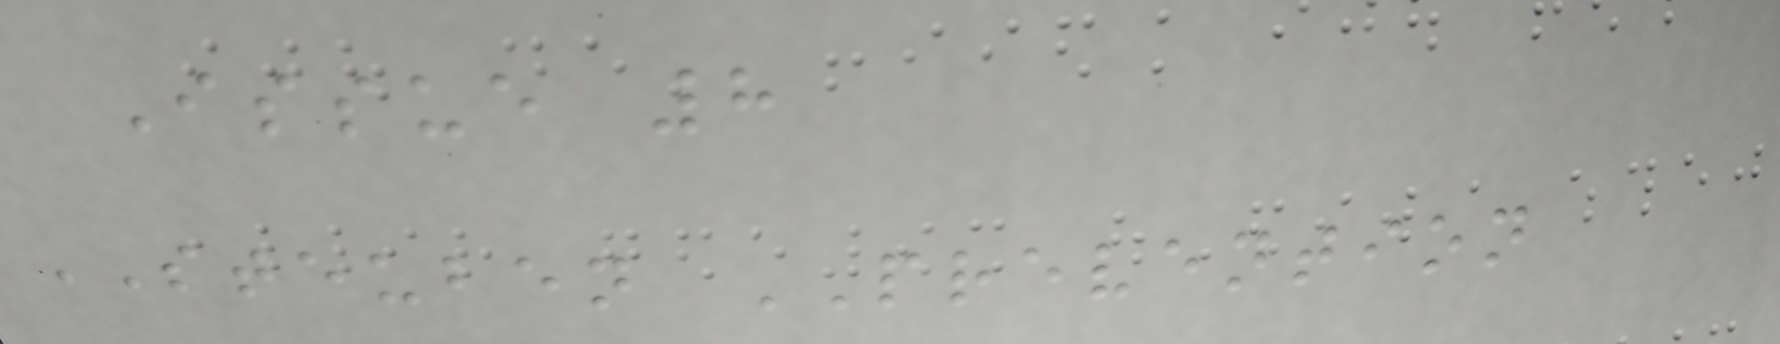Issue 8
STEUBEN PREVENTION
